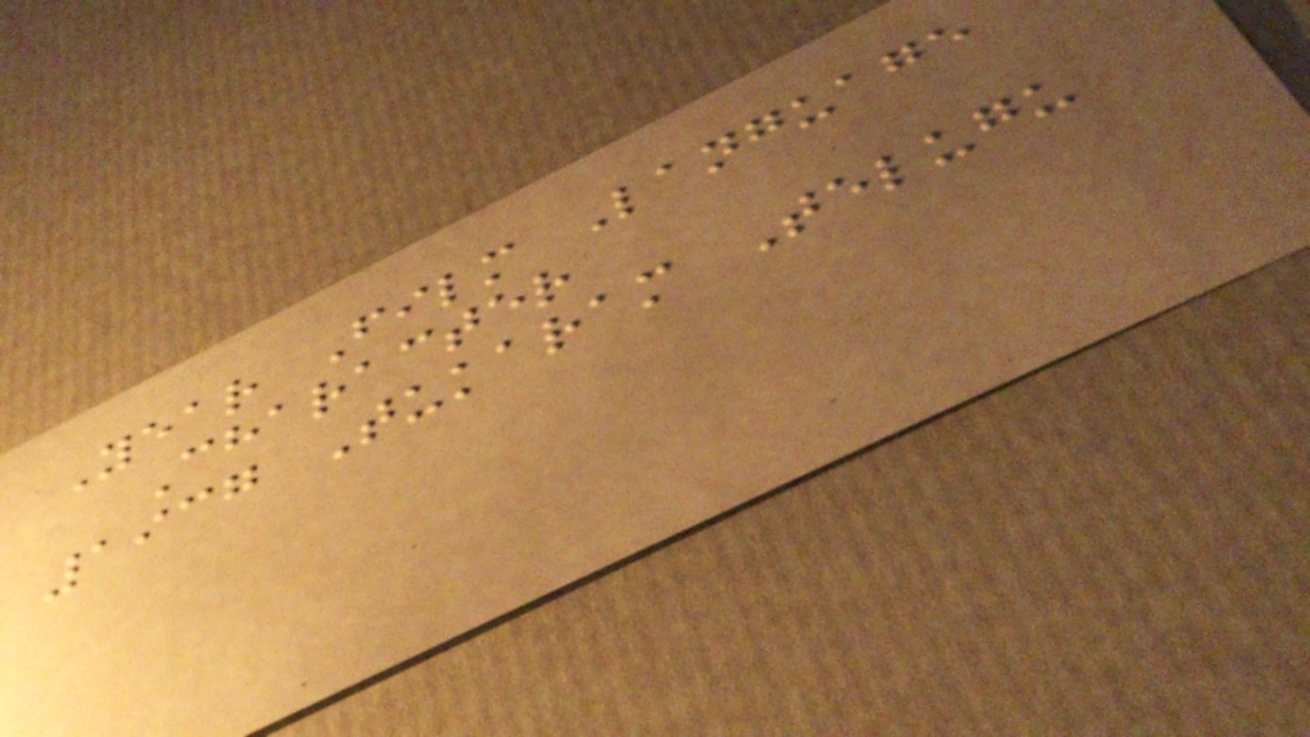Year Film Language
Character
1937 Tukaram Telugu
